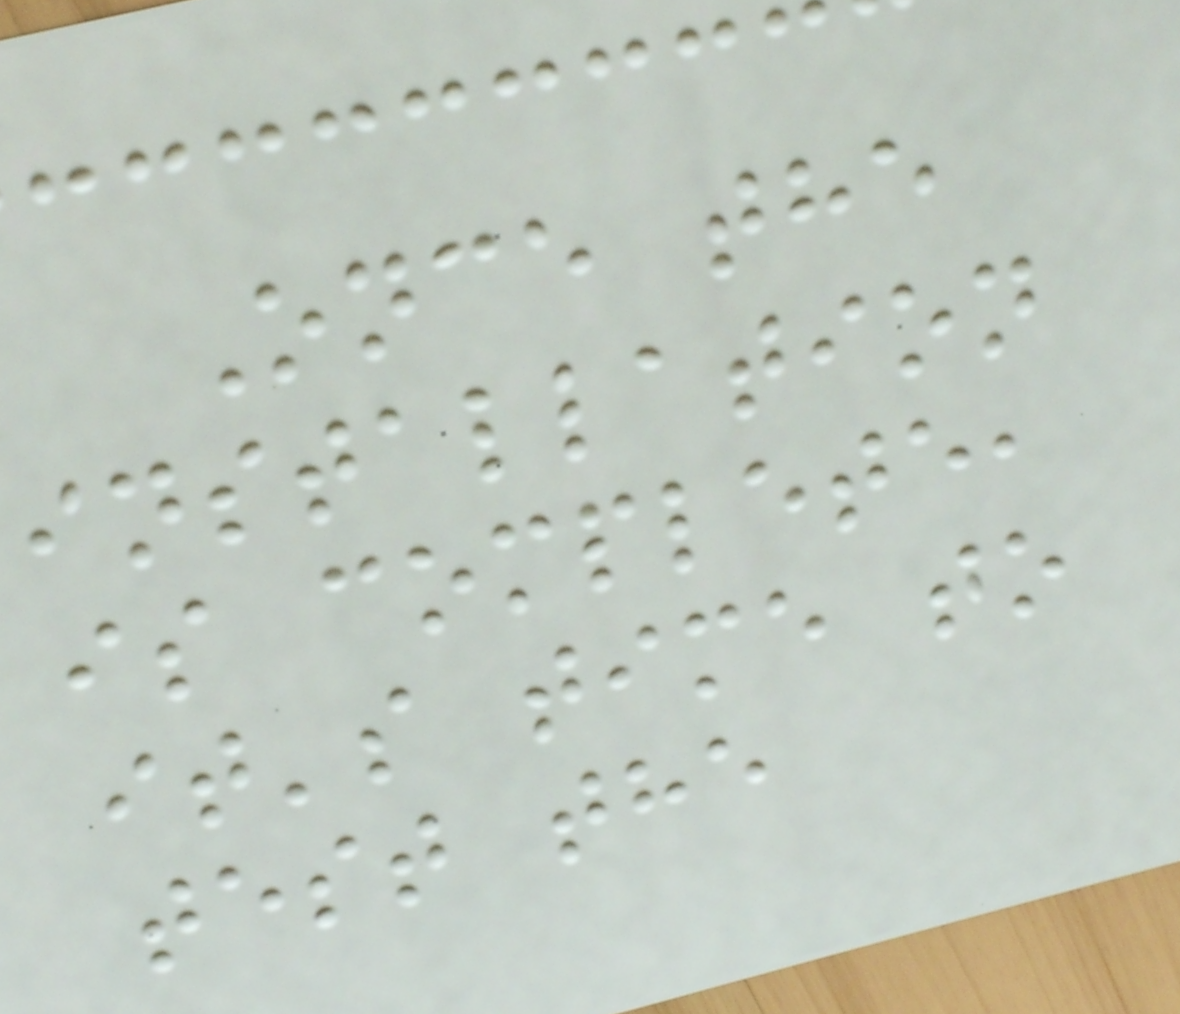Once the
installation
is complete,
it's time to
test the
